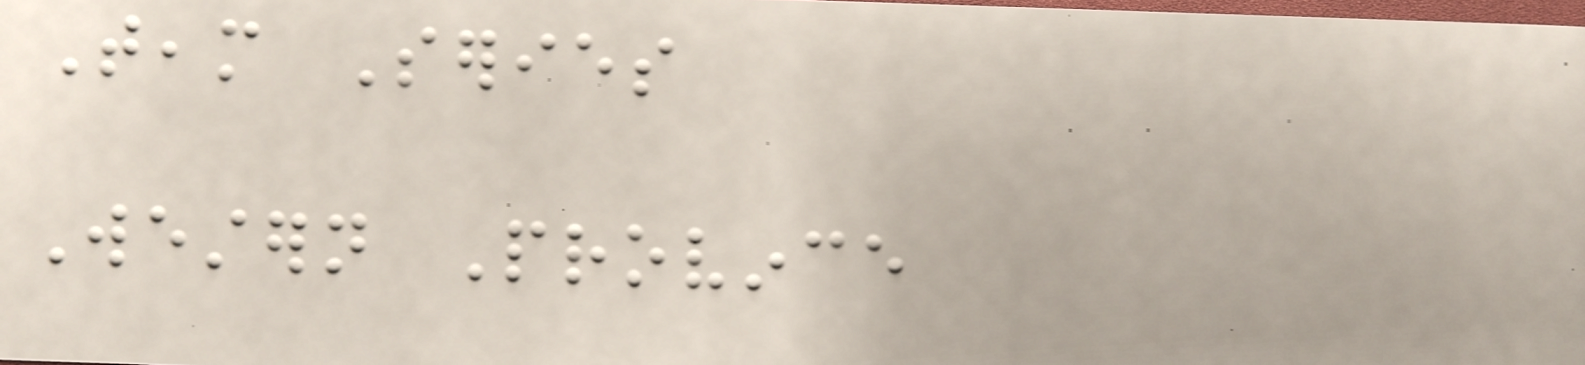Team Series
Western Province
